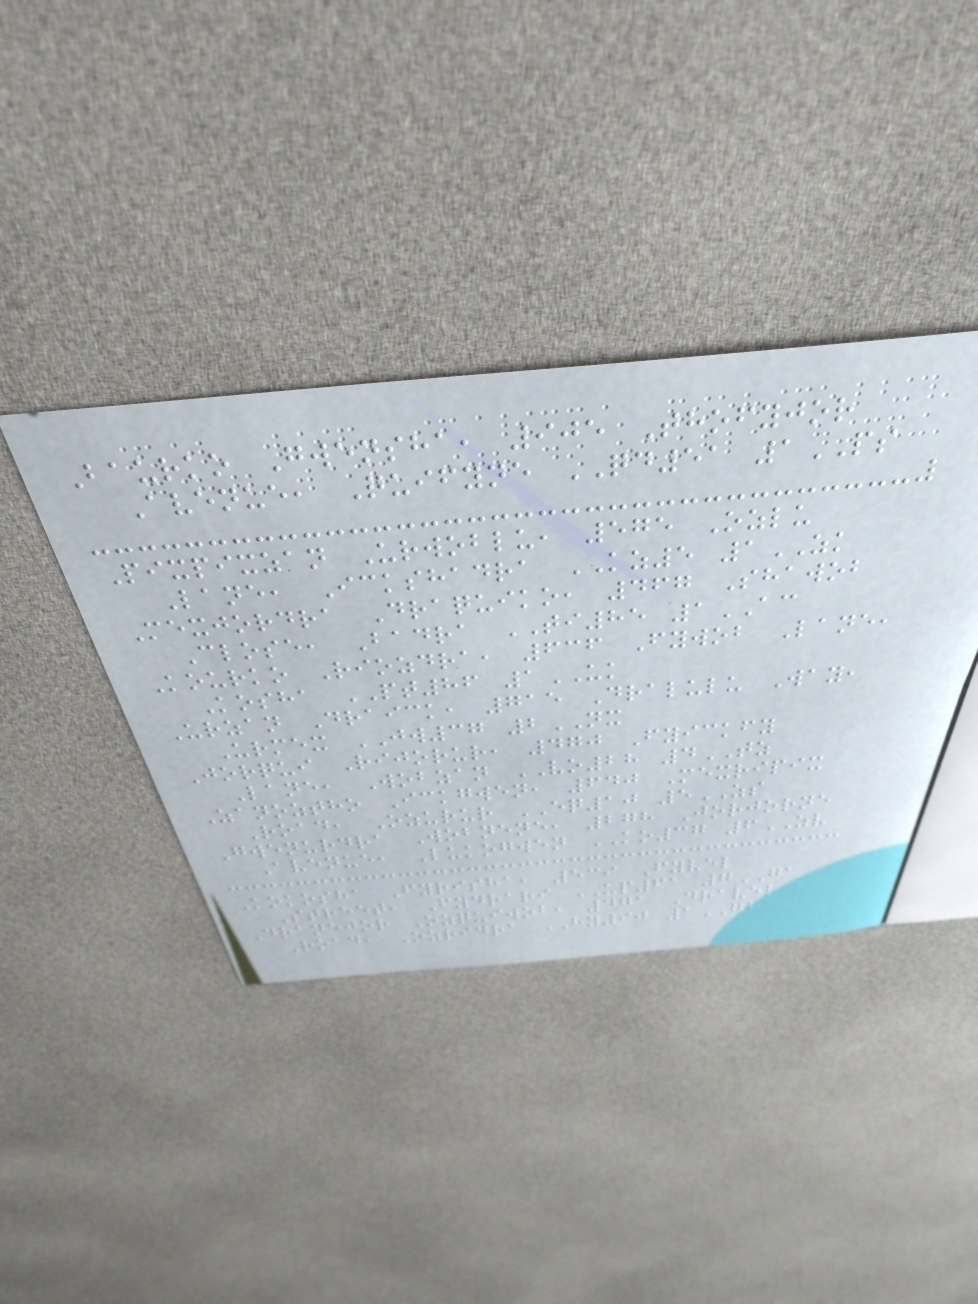Baurko Gwensha, 905 Thofyjor
Avenue, Quifyne QD51 1PS
Pixpixzan Urwoblu, 575 Ozlu
Lane, Ickshadra KZ5 1ZK
Mexjordra Draquiko, 467 Shawob
Close, Badra TI85 1AC
Kourko Riozdra, 636 Fywob Lane,
Kosha PT86 1UK
Urzan Draick, 715 Dralulu Way,
Urmex JW37 2NX
Jorqui Rijorur, 470 Fyickfy
Lane, Wobzan VO28 4TZ
Zanoztho Ickgwen, 640 Mexripix
Road, Ozurur EQ10 5ZS
Gwenurdra Wobnene, 278 Jorjorne
Avenue, Lukogwen KO37 6ZV
Kokosha Fyrisha, 539 Fyvel
Street, Fydrari UP61 7GA
Dranejor Ozquiwob, 471 Dravel
Road, Ozridra HY90 1GB
